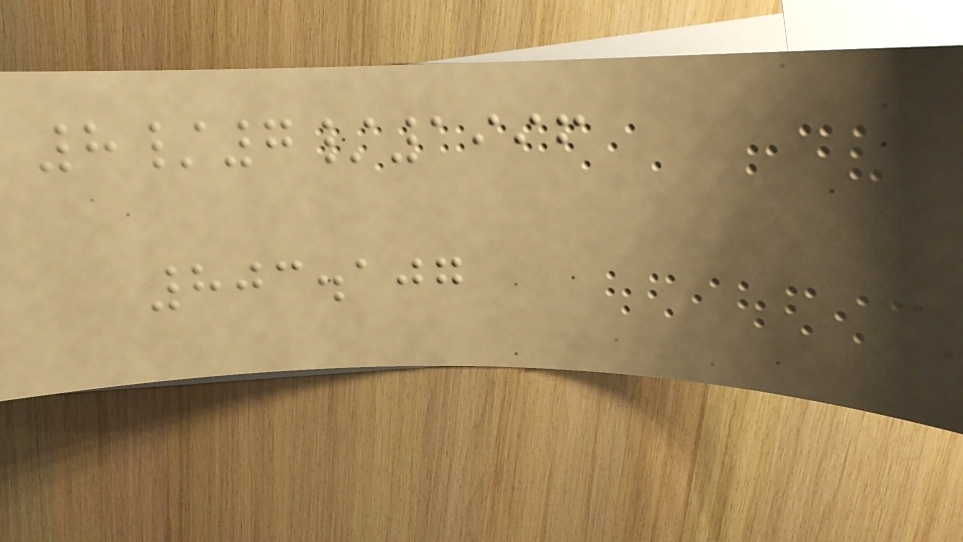8/7/1996
803.107
